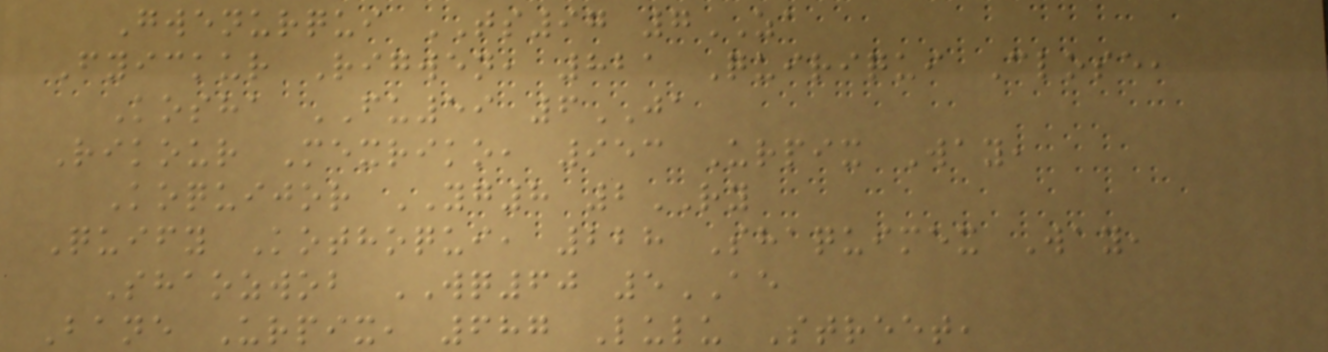Gwenurqui TS97 7ZA
Fyickur Rigwen, 821 Quiriqui Close,
Kosha FU59 6JA
Rikour Mexriko, 953 Urpix Way,
Koquijor YG8 2RY
Quify Kothoqui, 228 Shaquimex Way,
Shaozwob WQ60 5AE
Bane Urpix, 687 Lulu Street,
